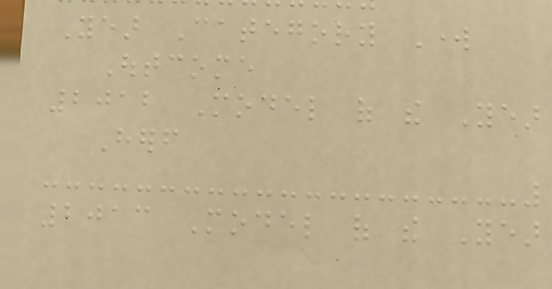Year Category Work
Outcome
2012 Model of the Year
Herself
2013 Model of the Year
